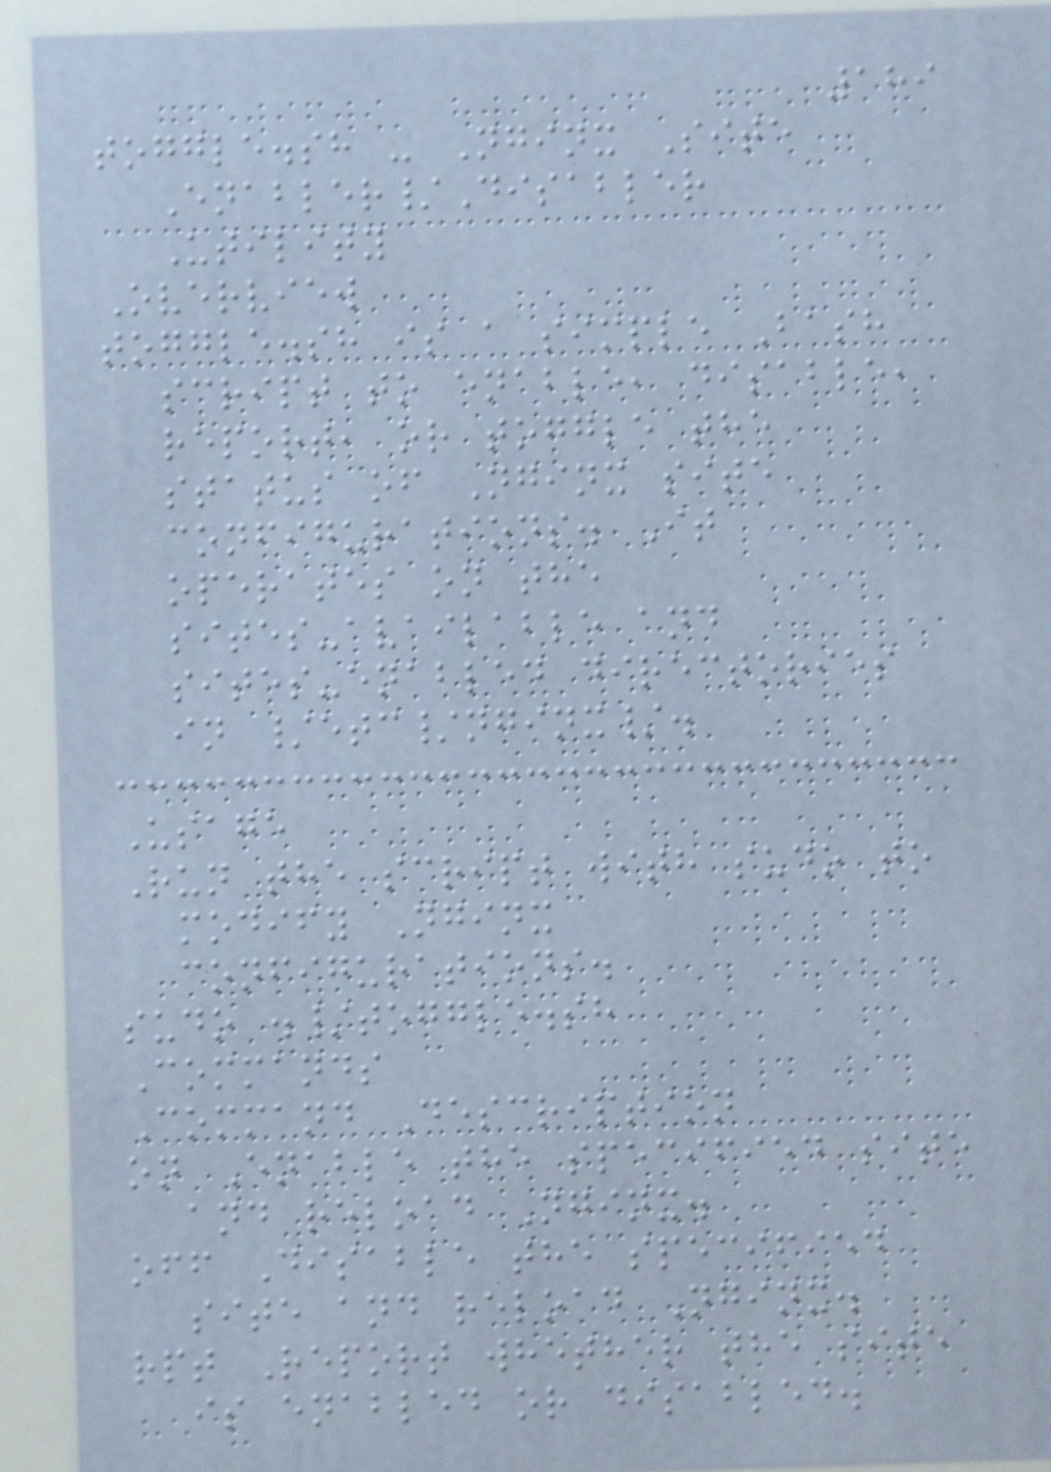189
toggle.sh - Nginx Site
Enabler/Disabler
Utility
Overview
toggle.sh is a simple Bash
script to enable, disable,
report, or toggle the
status of Nginx site
configurations. It
operates on the
sites-available and
sites-enabled directories
in /etc/nginx/.
Usage
Run the script with sudo to
modify Nginx
configurations.
sudo ./toggle.sh
Commands
Command Description
on Enable the specified site
and reload Nginx.
off Disable the specified
site and reload Nginx.
rpt Report whether the site
is enabled or disabled.
